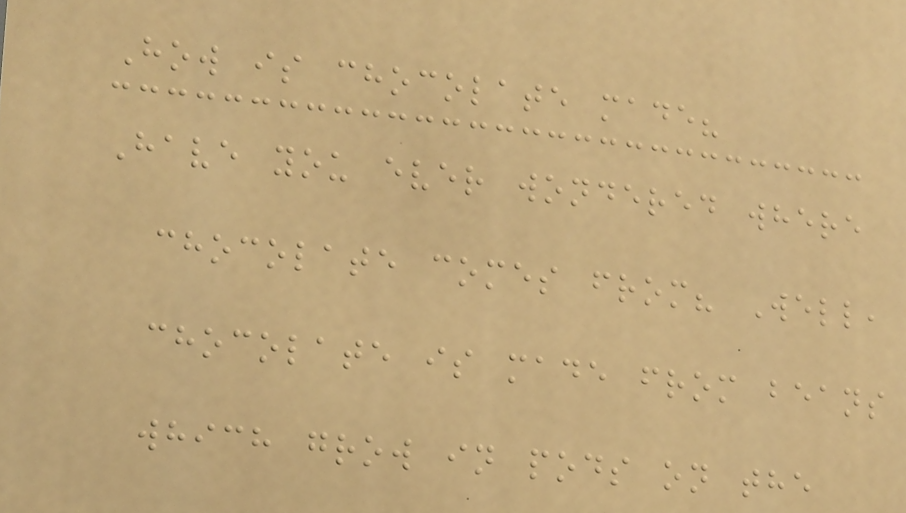How is chocolate made?
Have you ever wondered where
chocolate comes from? Well,
chocolate is made from beans
which grow in pods on the
